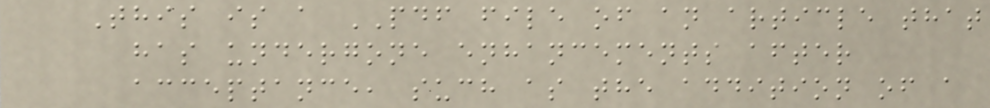This is a PDF file of an article that
has undergone enhancements after
acceptance, such as the addition of a
